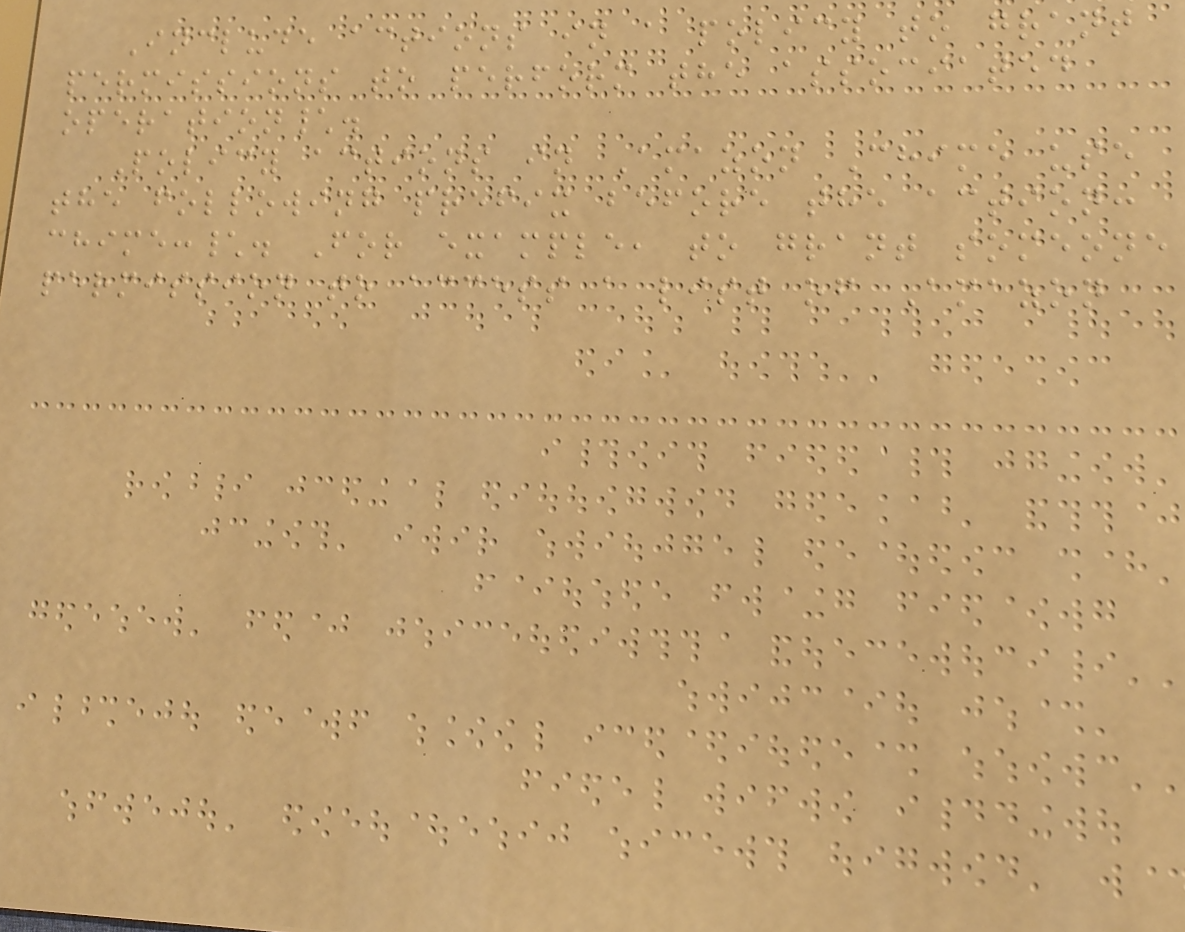Include actions in a policy to grant
permissions to perform the associated
operation\.
Policy actions in Amazon Chime use
the following prefix before the action:
chime:\. For example, to grant someone
permission to access a list of Amazon
